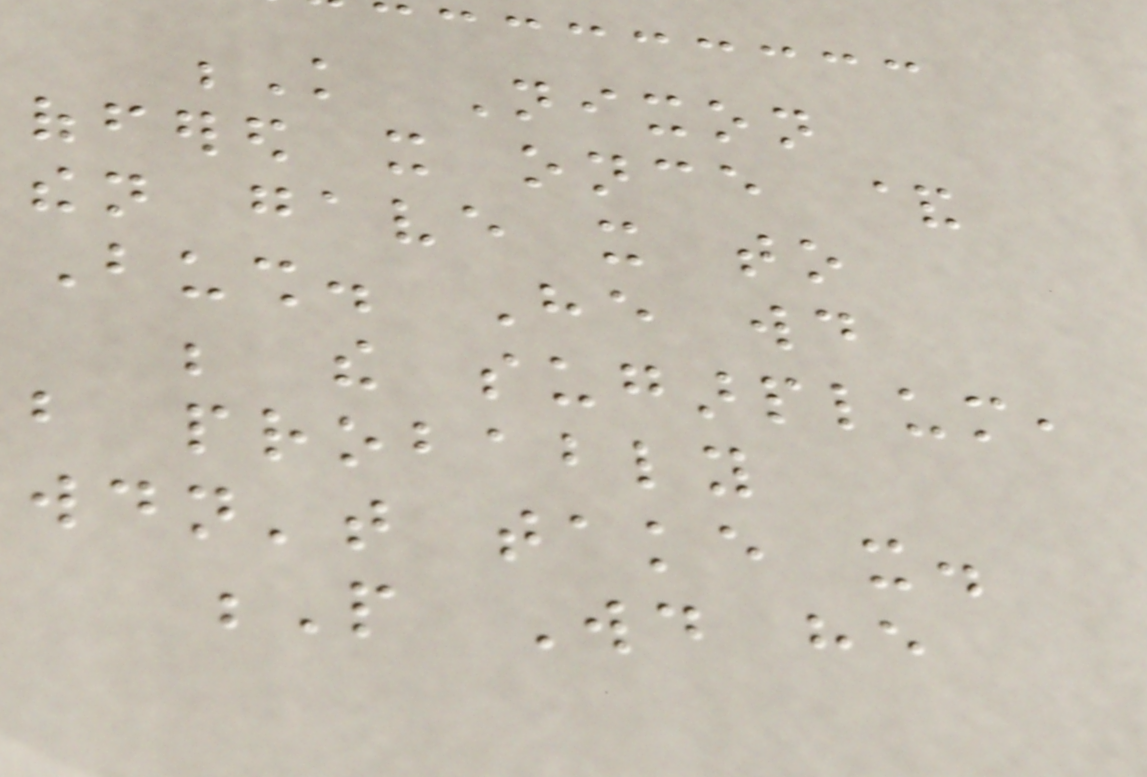K Nixon
offered it once &
then gave it to
Bush. He would
be the sugarplum,
but probably
wouldn't take it.
P Would he
